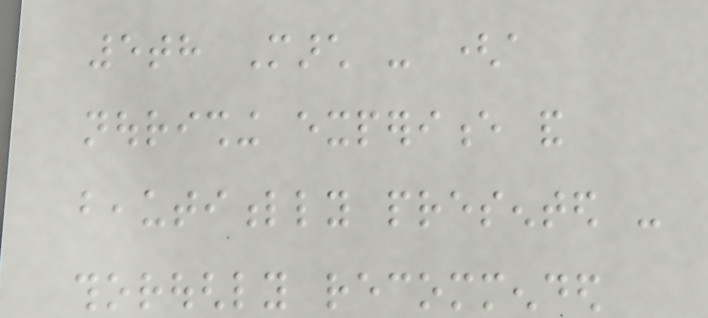5th March - (a
nourishing experience and
beautifully presented -
thoroughly recommended
